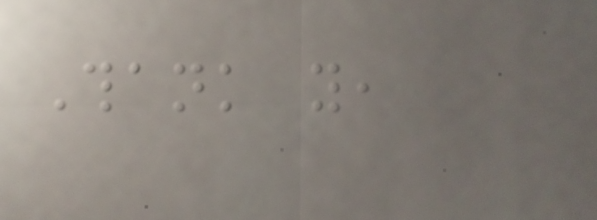Thank you,
